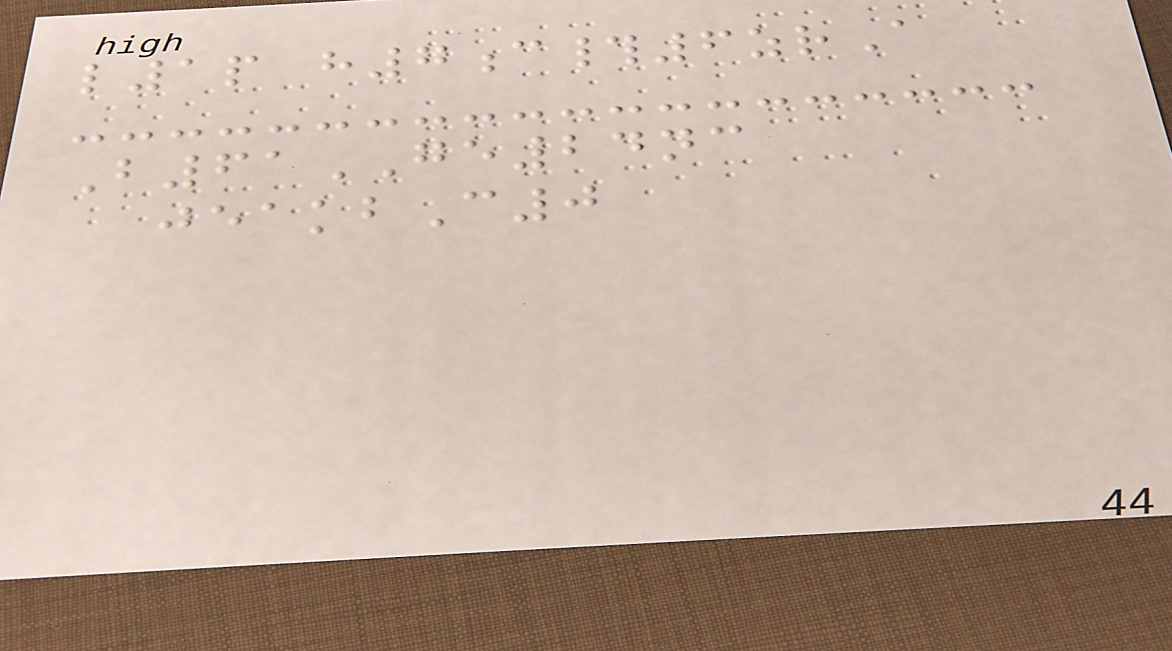l1p h7c#6zrA
B61GE24nc
jeakbC0
